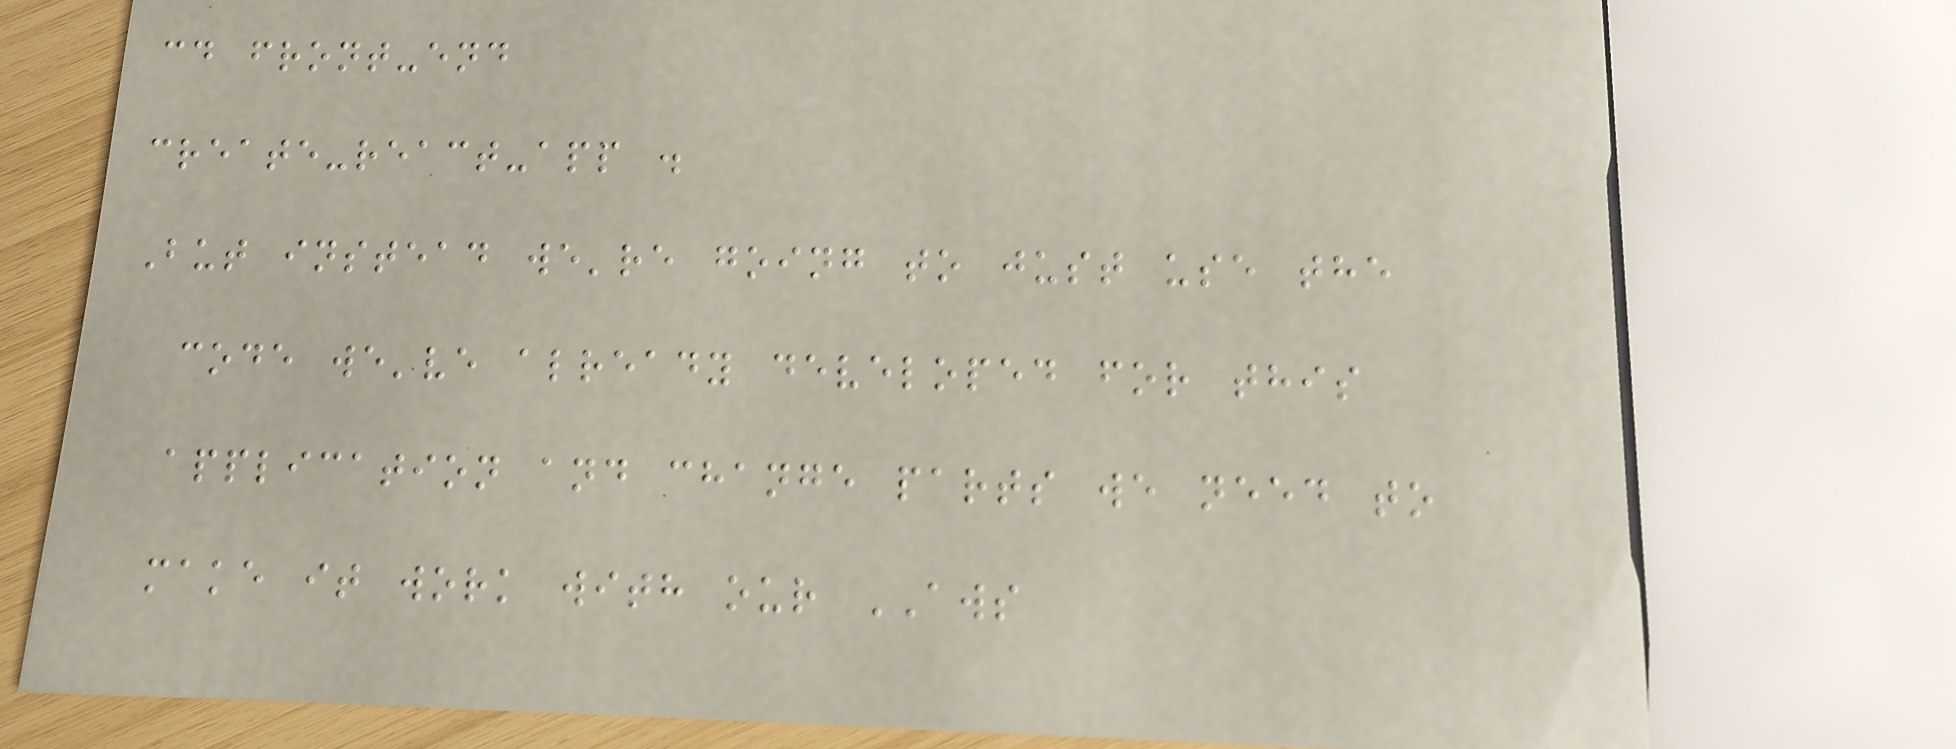cd front-end
create-react-app .
But instead we're going to just use the
code we've already developed for this
application and change parts we need to
make it work with our AWS
